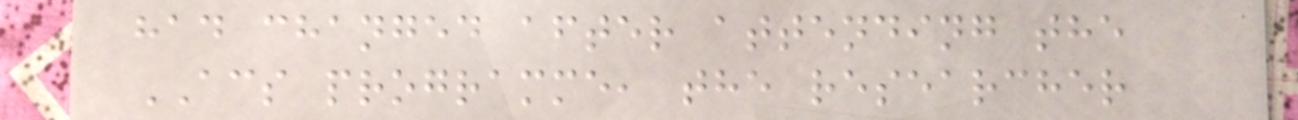had changed after attending the
ACS programme, the researcher
